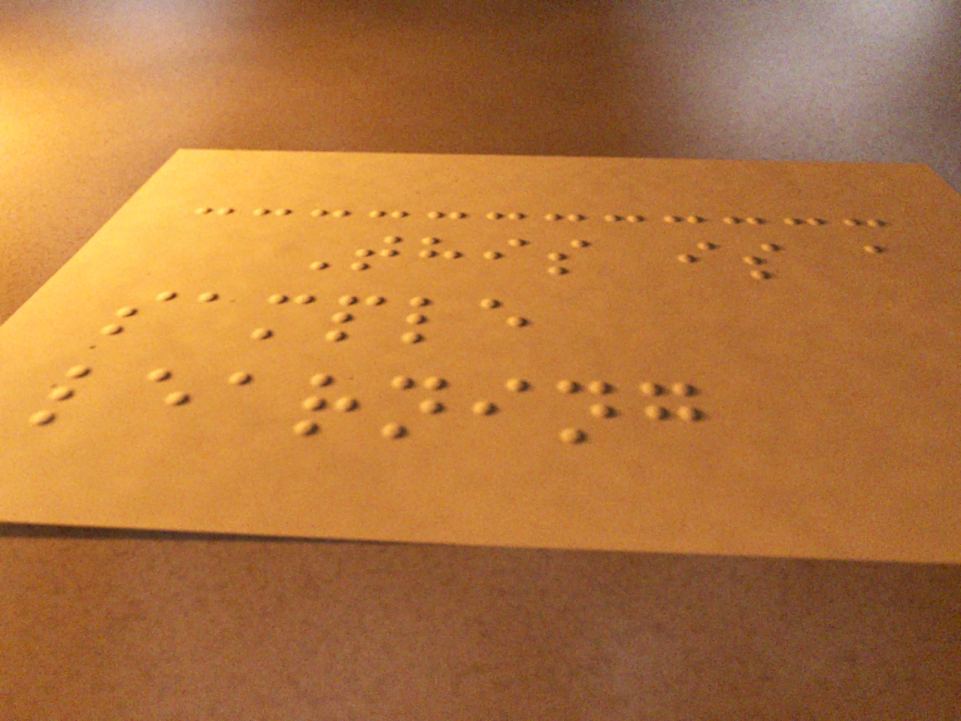This is a
sample
learning
